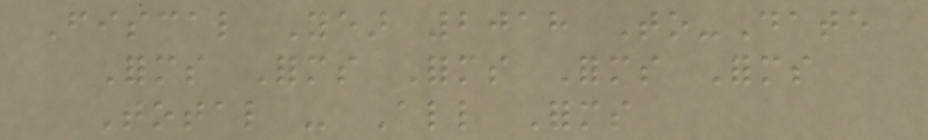Fiscal Year 2018 To-Date
Forms Forms Forms Forms Forms
Total - All Forms
